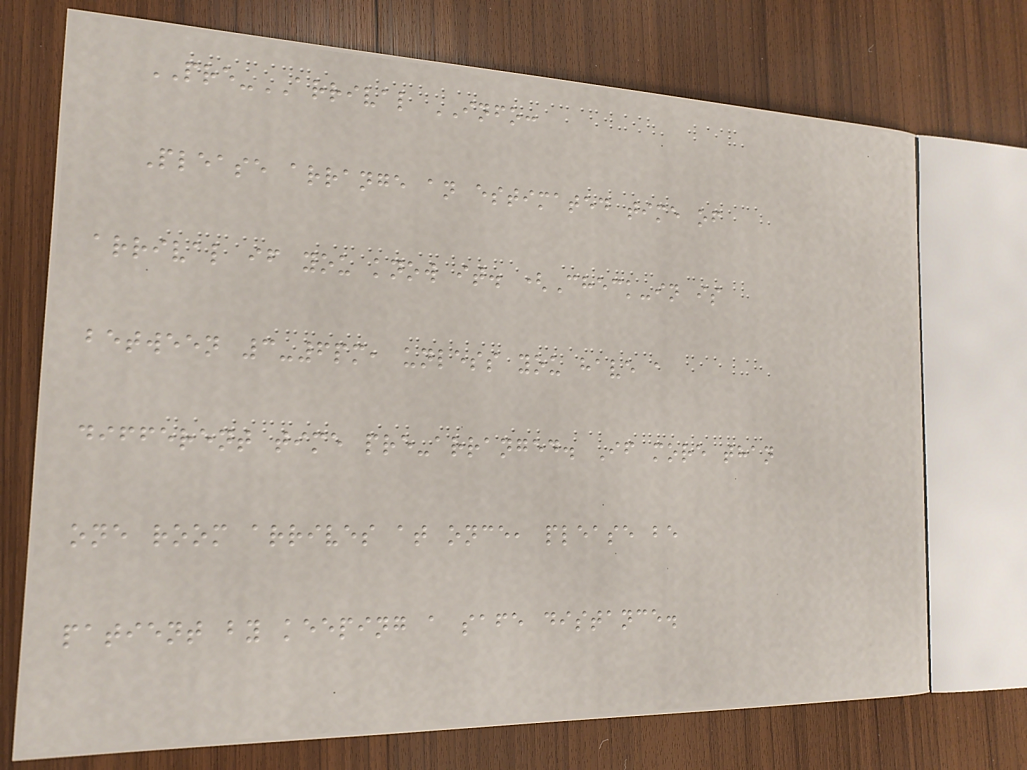PRE-ARRIVAL INFO:
Please arrange an estimated time of
arrival if you know it. (Check-in is
between 3-6pm, unless you have a
different time pre-arranged. If more than
one room arrives at once, please be
patient by keeping a safe distance.
